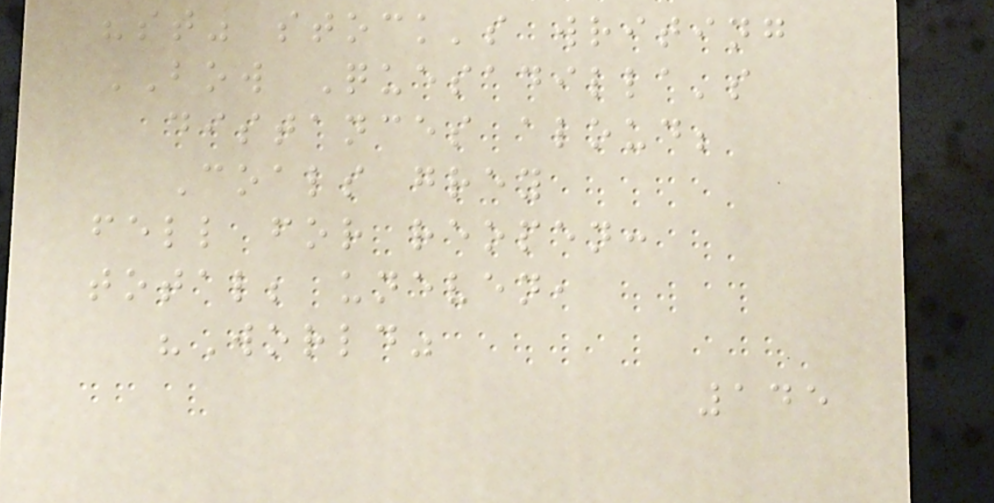"st" stock's writing
BOW Quesadilla's
distances aloud;
Coals grey
fell for reopen:
total; uneven,
"World"
145
